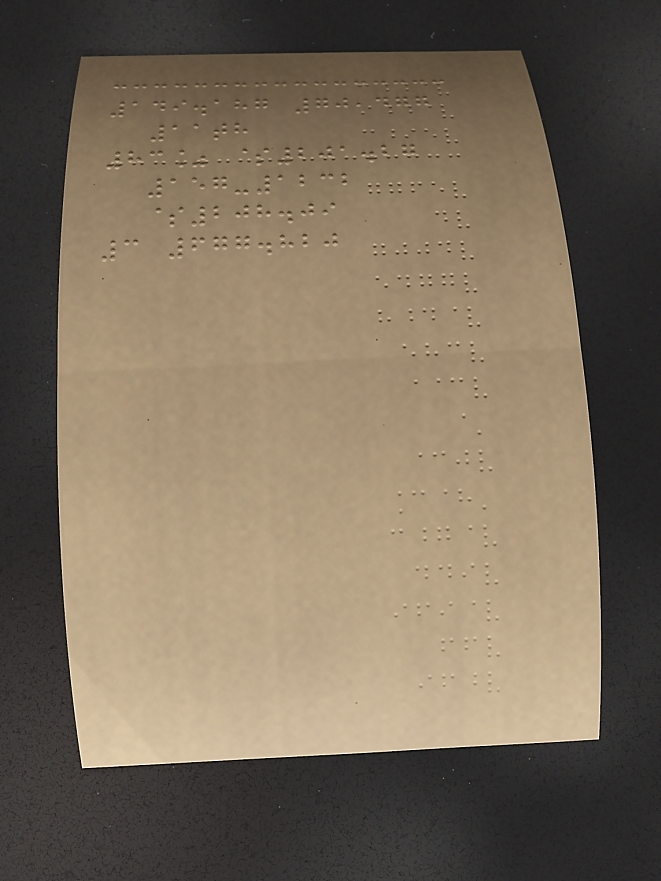149.187 70,477
11th
83% $201.27
157-1232
$208.09
3 677.820
